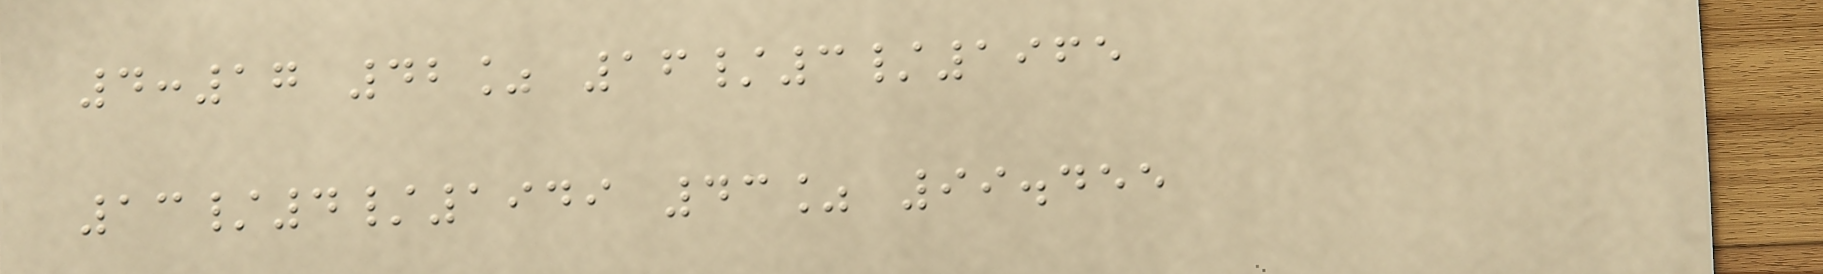4:17 42% 16/3/1965
13/4/1949 43% 99.455
